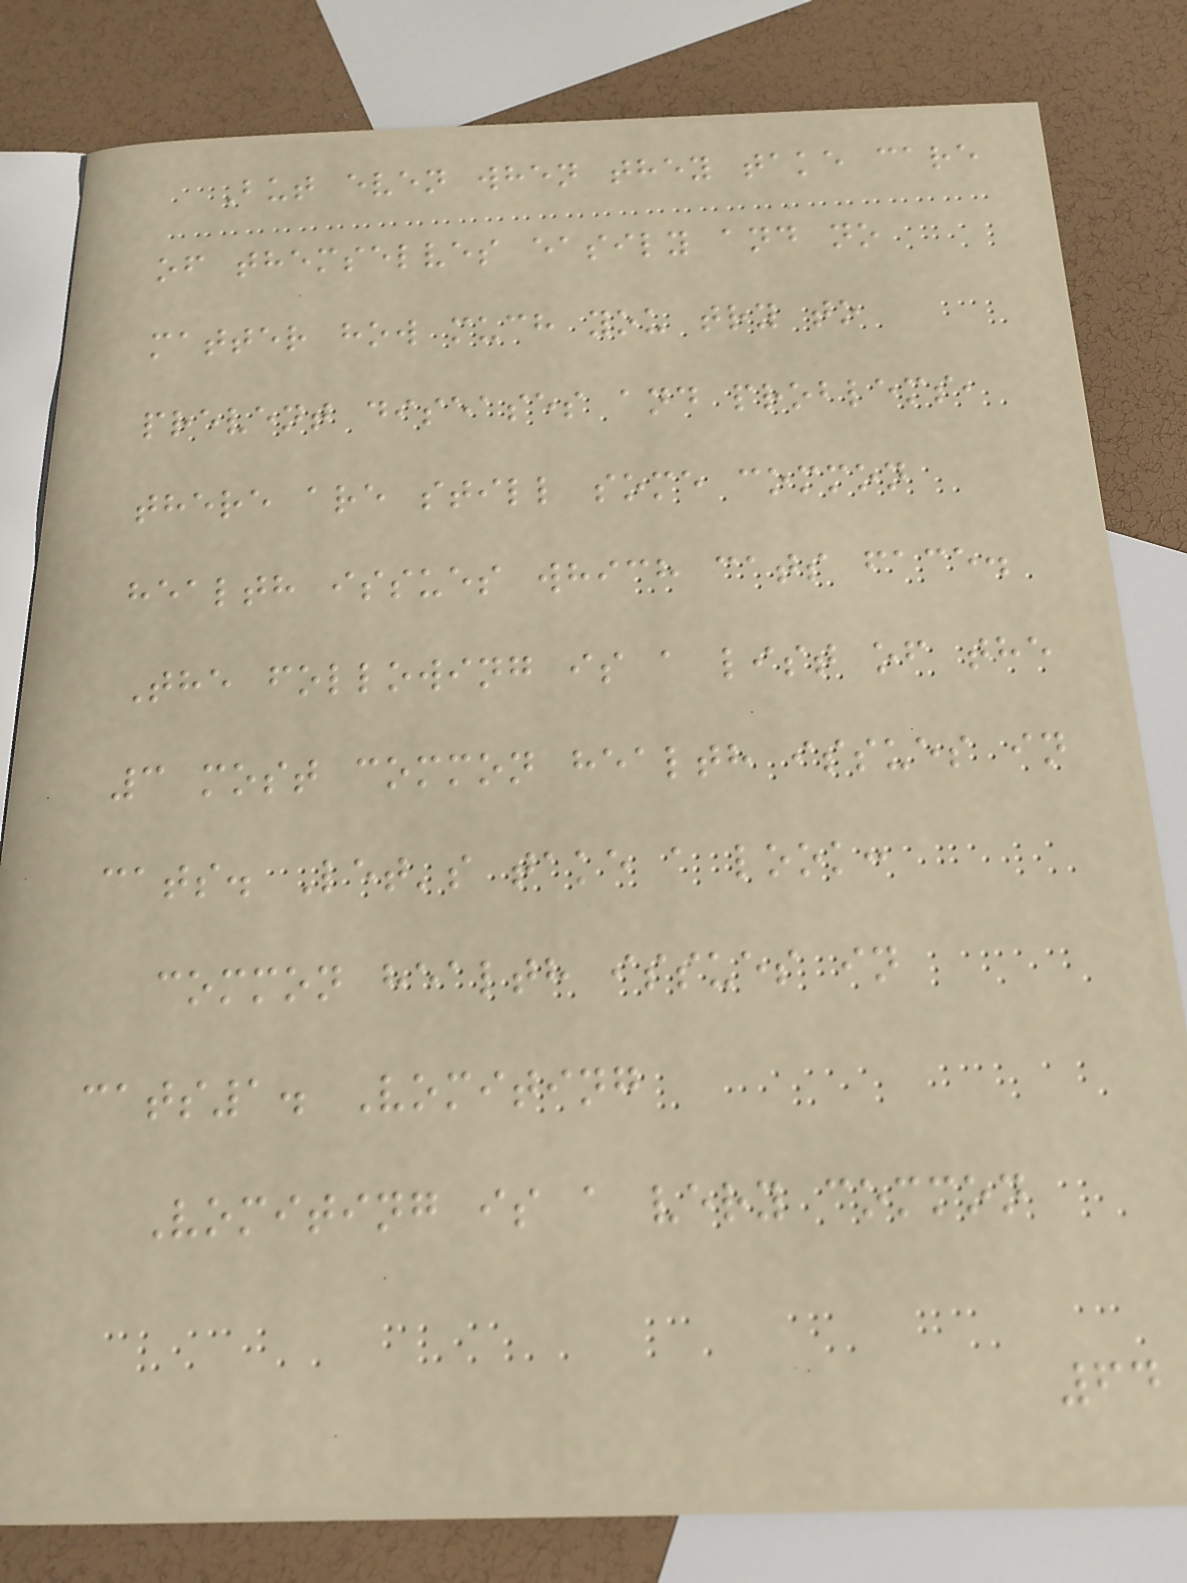But even when they take care
of themselves easily and no
matter how much you try to
prevent diseases and problems,
there are still some common
health issues which cats face.
The following is a list of the
3 most common health issues in
cats. Let's take a look:
common health issues in
cats1. Vomiting
Vomiting is a very common
64
